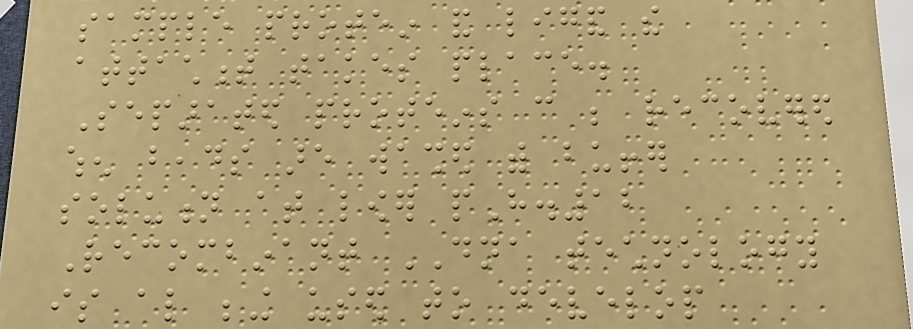sample protein and ligand the
attachment takes place.
Separated proteins can be recovered
when beads are washed with buffer
solution at lower pH.12
Recombinant DNA technology
is also being used to develop
